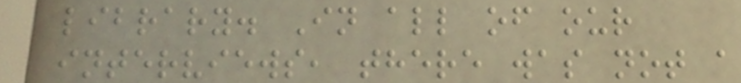library. In all of our
interviews, there was not a
